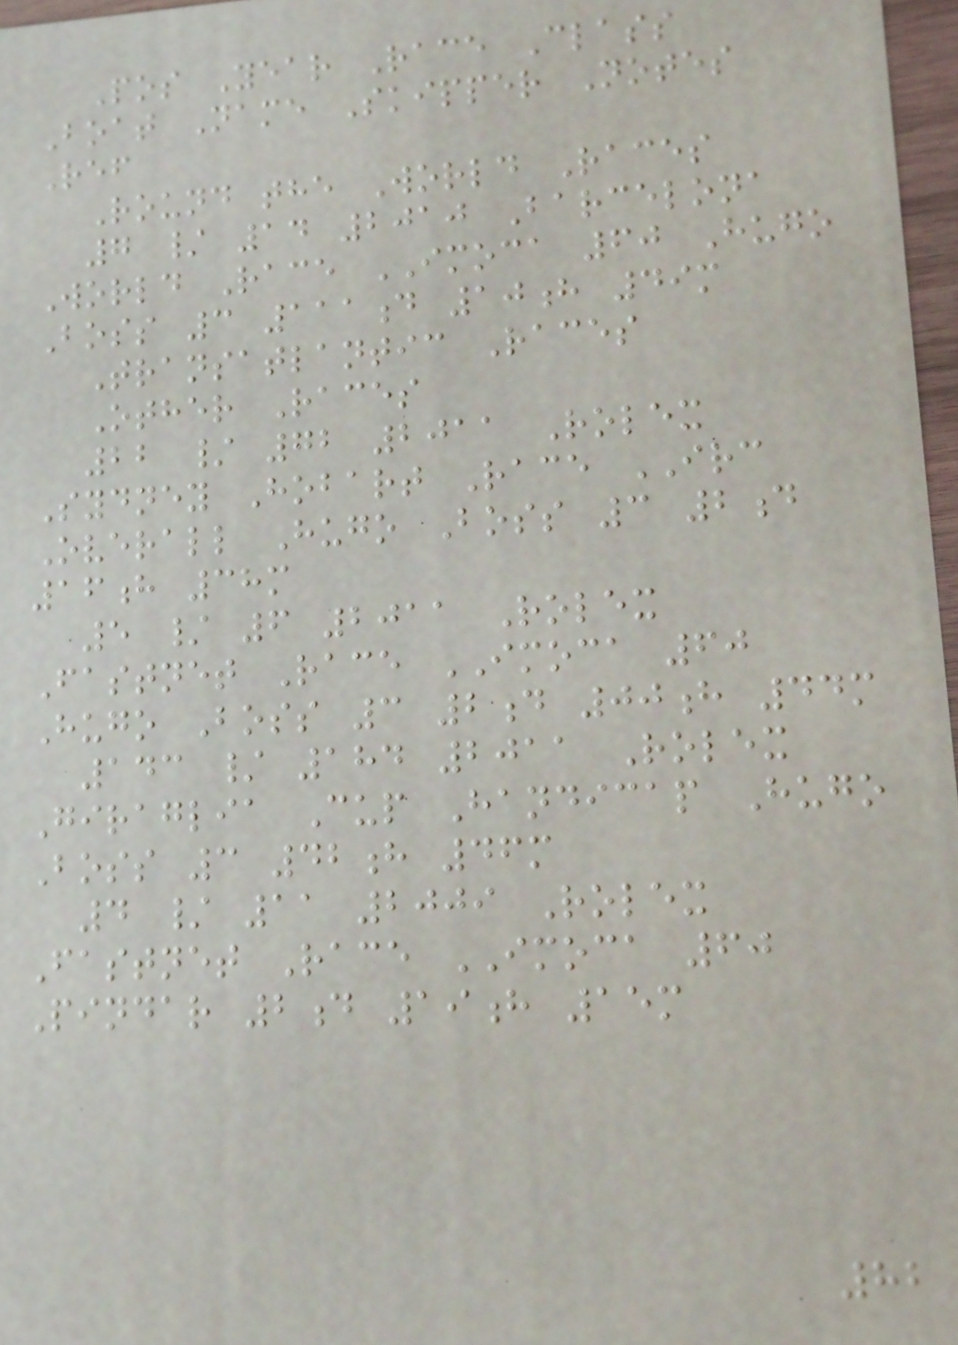Pos Year Race Class
Boat Name Skipper Notes
Ref
Round the World Races
7 / 14 2010 Barcelona
World Race IMOCA 60 Hugo
Boss 3 111d 10h 49m
Transatlantic Races
Other Races
22 / 72 2011 Rolex
Sydney Hobart Race IRC
Overall Hugo Boss 3 2d
16h 38m
5 / 6 2011 Rolex
Fastnet Race IMOCA 60
Hugo Boss 3 2d 00h 44m
143 / 184 2011 Rolex
Giraglia Cup Handicap Hugo
Boss 3 42h 46m
4 / 11 2009 Rolex
Fastnet Race IMOCA 60
Pindar 2d 19h 15m
82
